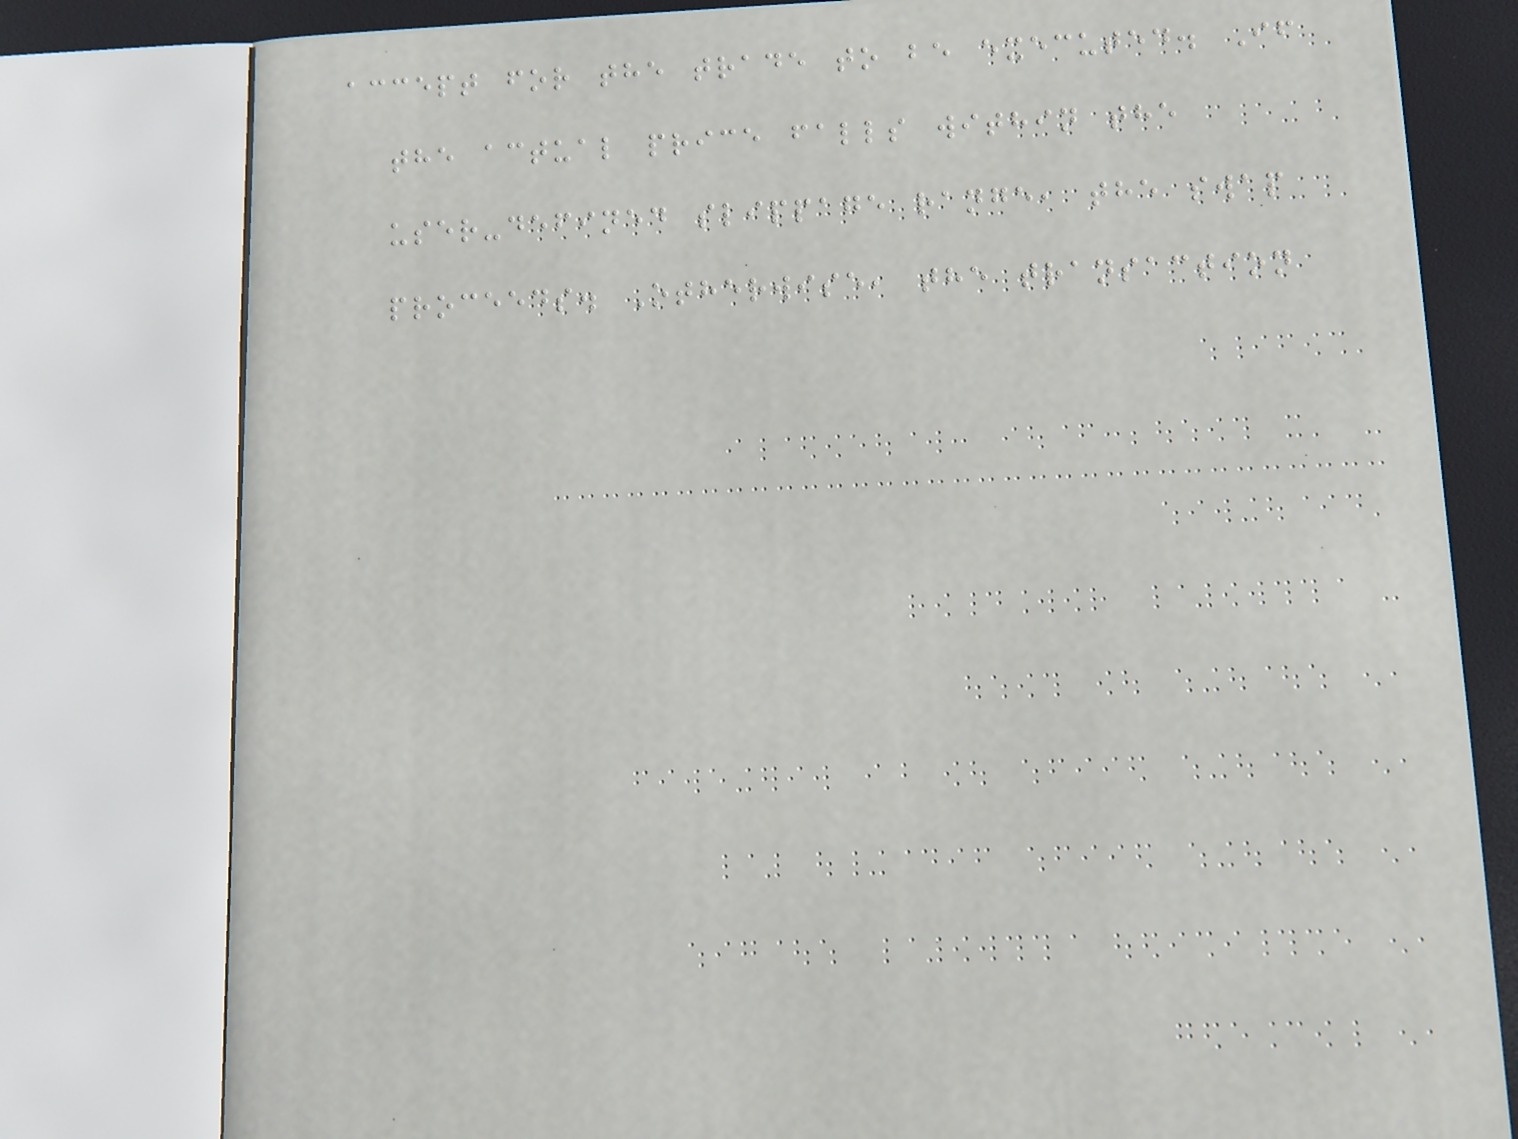accept for the trade to be executed. If
the actual price falls within the
user-defined slippage range, the swap
proceeds. Otherwise, the transaction
